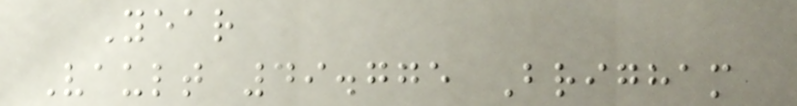Year
Vault 49.775 Brigham
